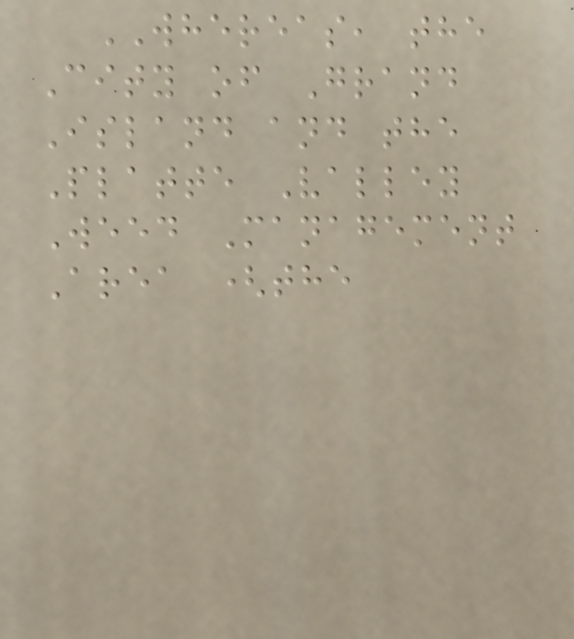WHEREAS, the
City of Grand
Island and the
Platte Valley
Weed Management
Area (the
